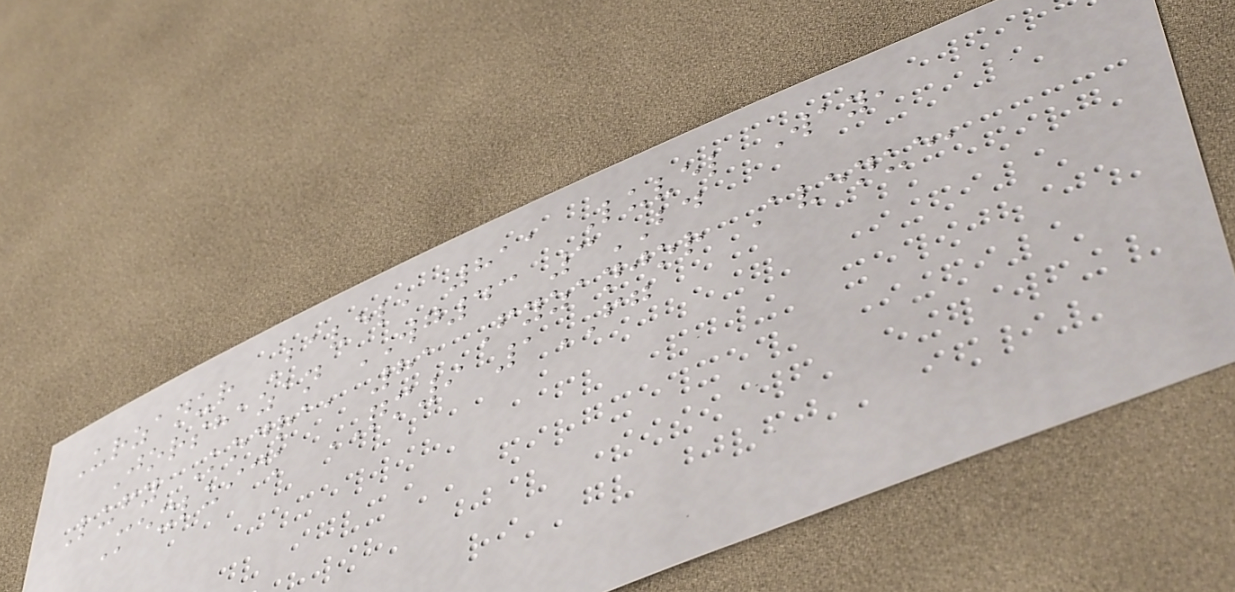Urzanur Bavel, 811 Luvel Way,
Jorshazan WG43 3BD
Lufy Kodra, 81 Fyzanjor Avenue,
Mexluick QM9 1FG
